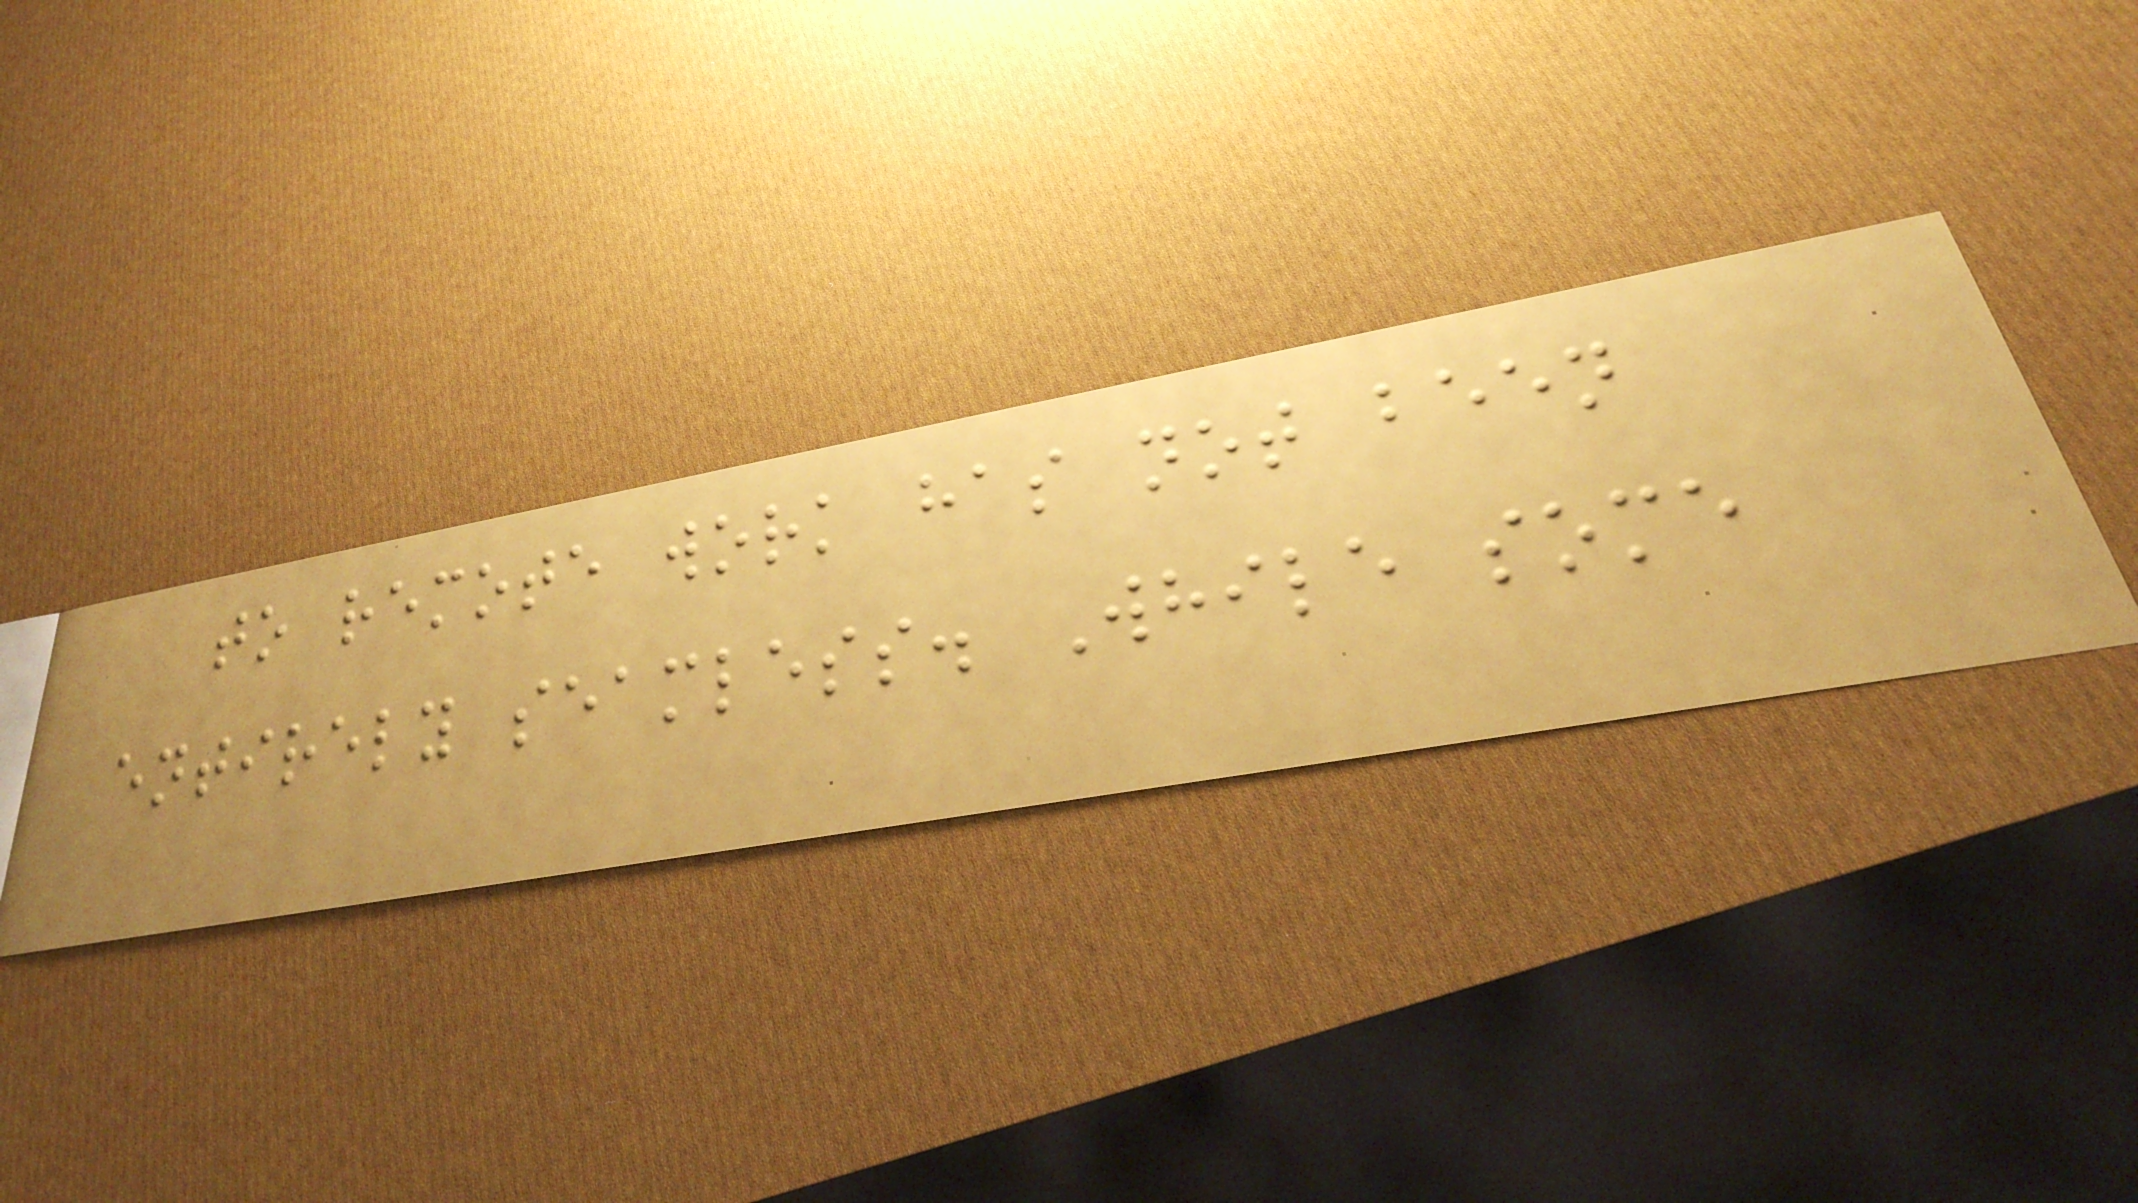to remote work has not been
entirely seamless. While some
